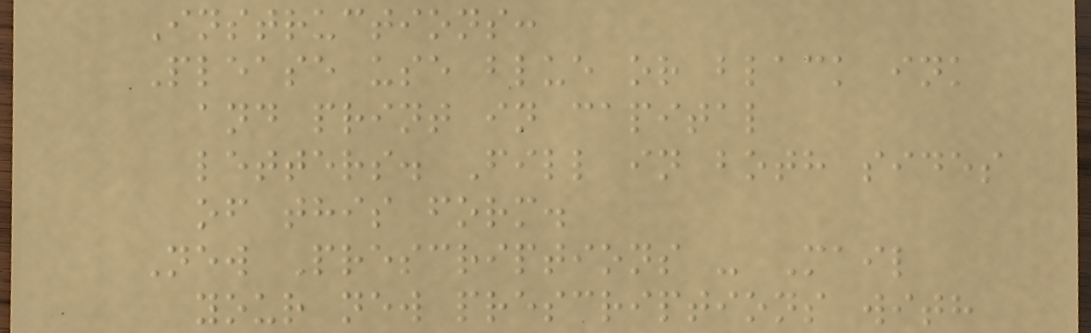Instructions:
Please use blue or black ink
and print in capital
letters. Fill in both sides
of this form.
New Prescriptions - Mail
your new prescriptions with
